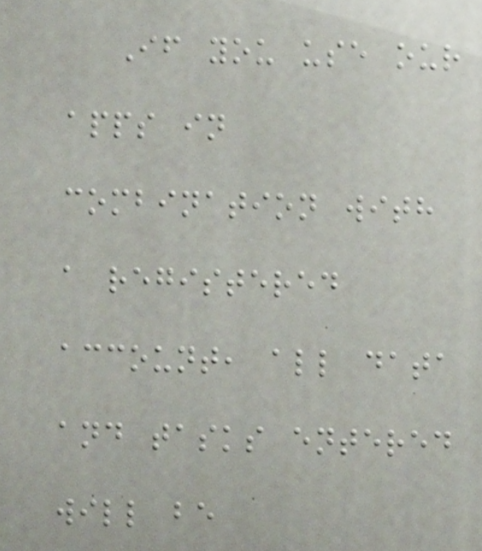If you use our
apps in
combination with
a registered
account, all data
and tasks entered
will be
